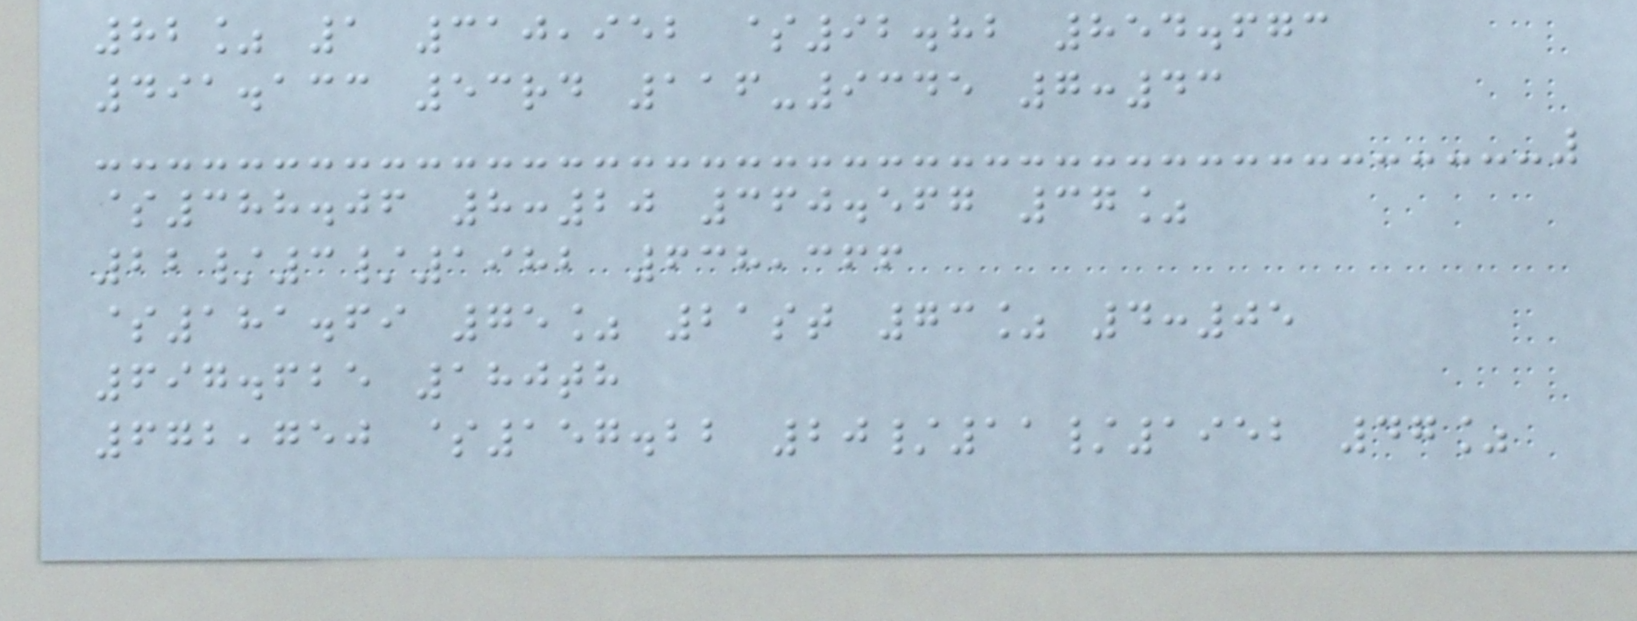82% 1 310,952 $92.82 854.673
491.133 53rd 116-9345 7:43
$388.06 8:20 360.567 37%
22/3/1982 638,366
$181.69 75% 21st 73% 4:05
697.625 180th
672,750 $157.22 20/11/1952 47%
